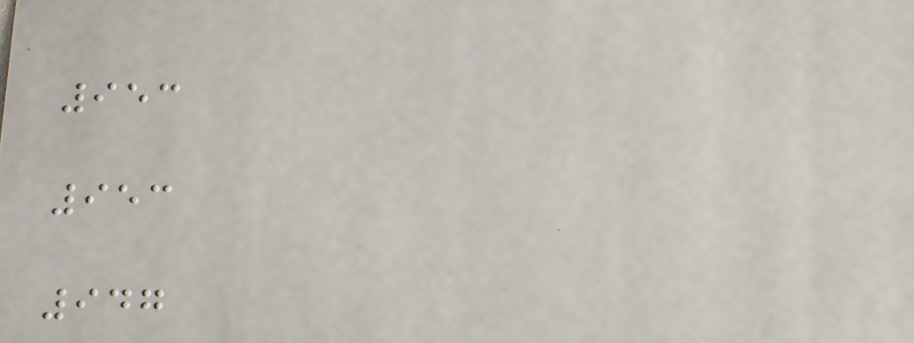953
953
947
